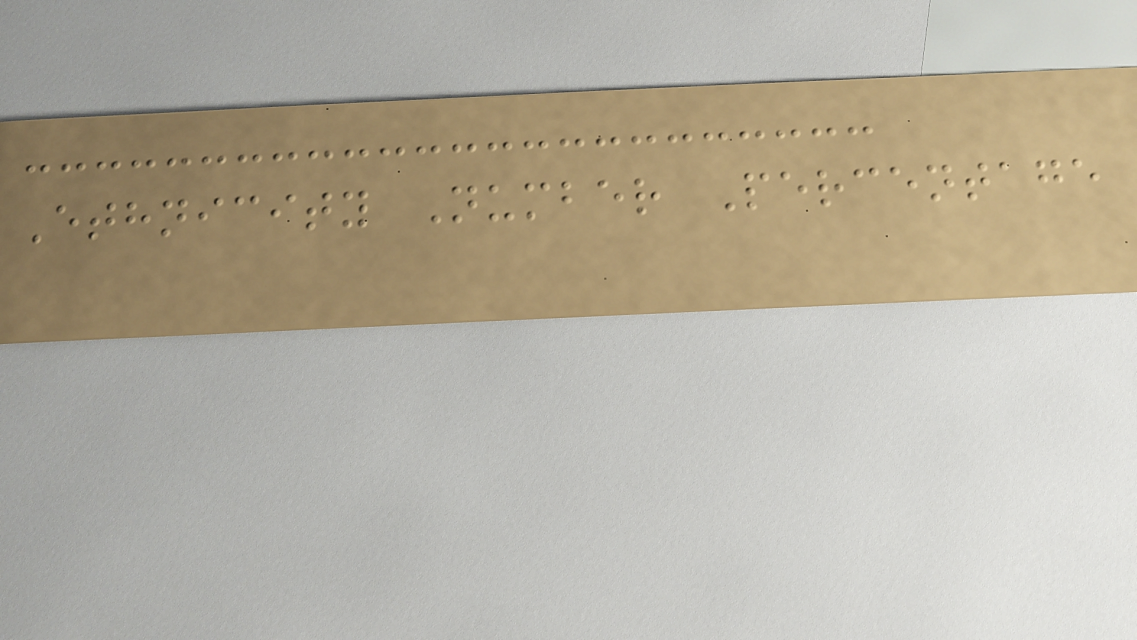Ethnicity Number Percentage
